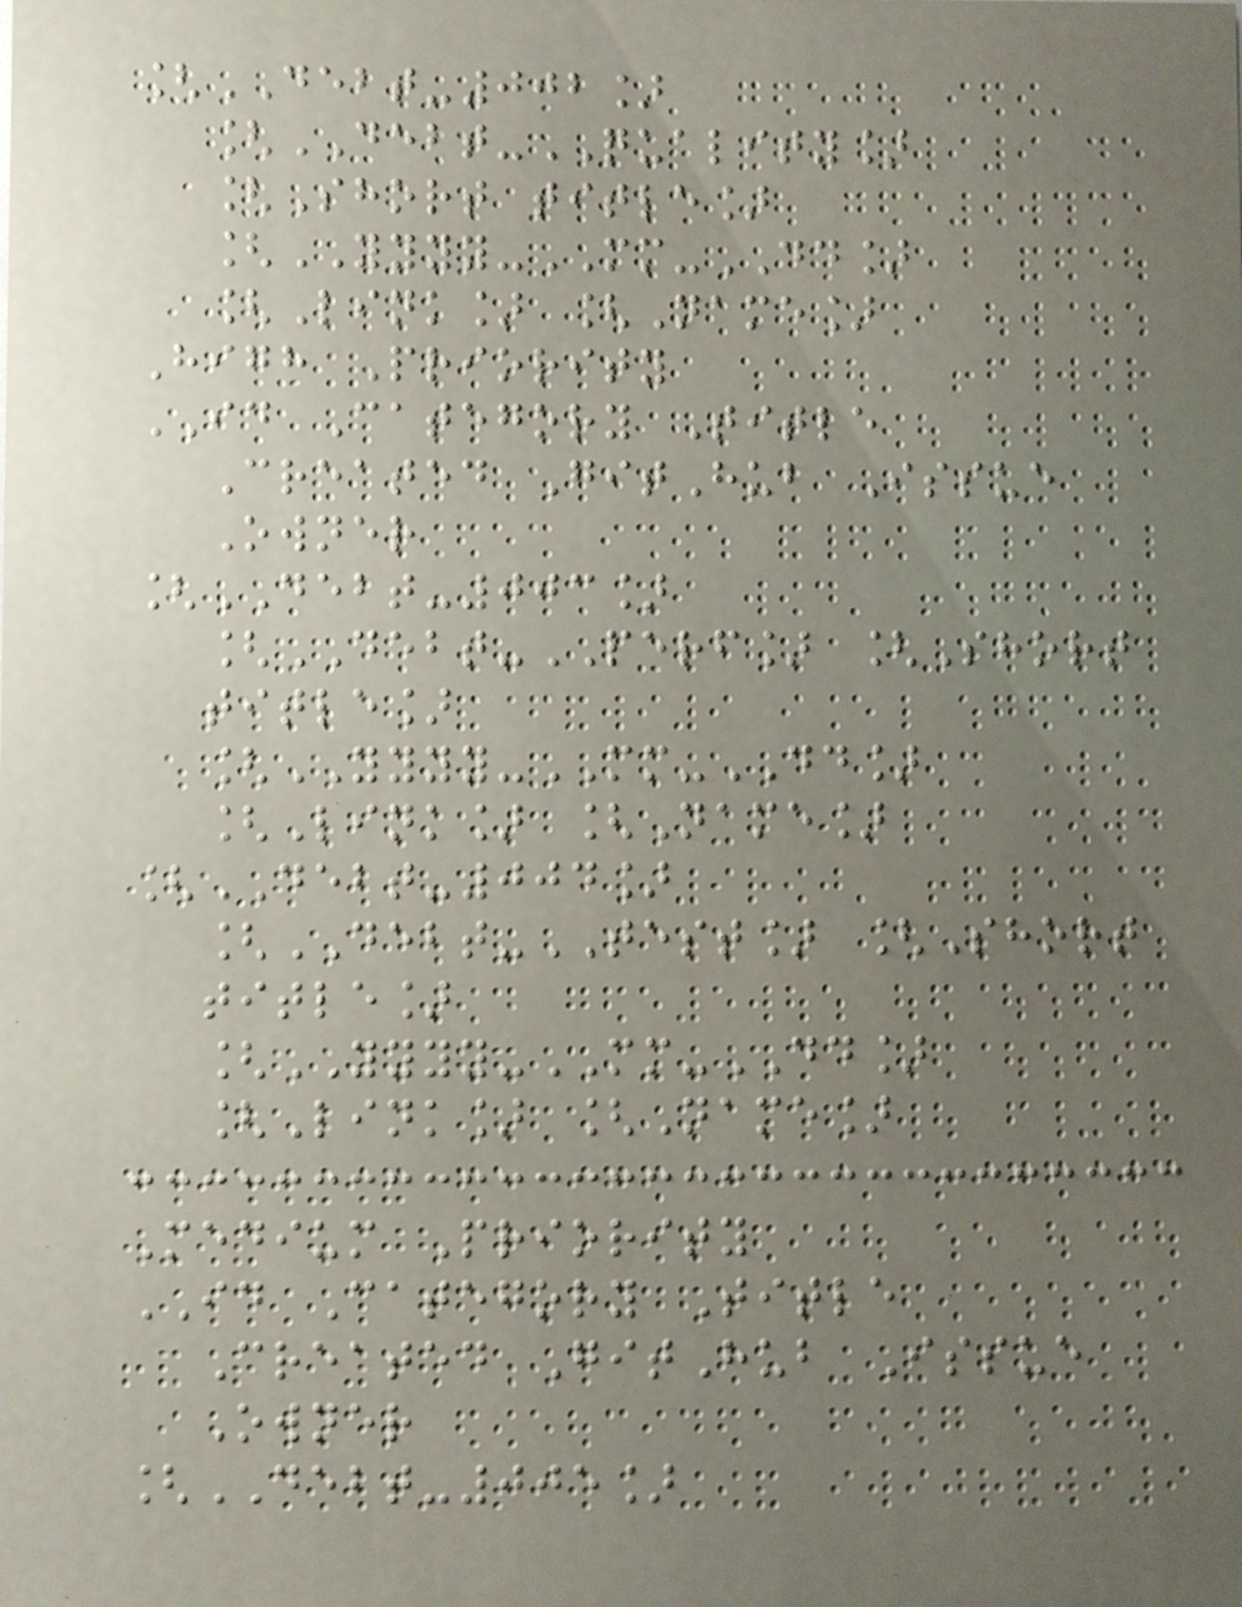[DEBT-002]
[DEBT-QUALITY]
[Short title]
[YYYY-MM-DD]
[Link] [Name]
High Priority
ID Category Title
Created GitHub Issue
Owner
[DEBT-003]
[DEBT-PERF] [Short
title]
[YYYY-MM-DD]
[Link] [Name]
[DEBT-004]
[DEBT-TEST] [Short
title]
[YYYY-MM-DD]
[Link] [Name]
Medium Priority
ID Category Title
Created GitHub Issue
Owner
[DEBT-005]
